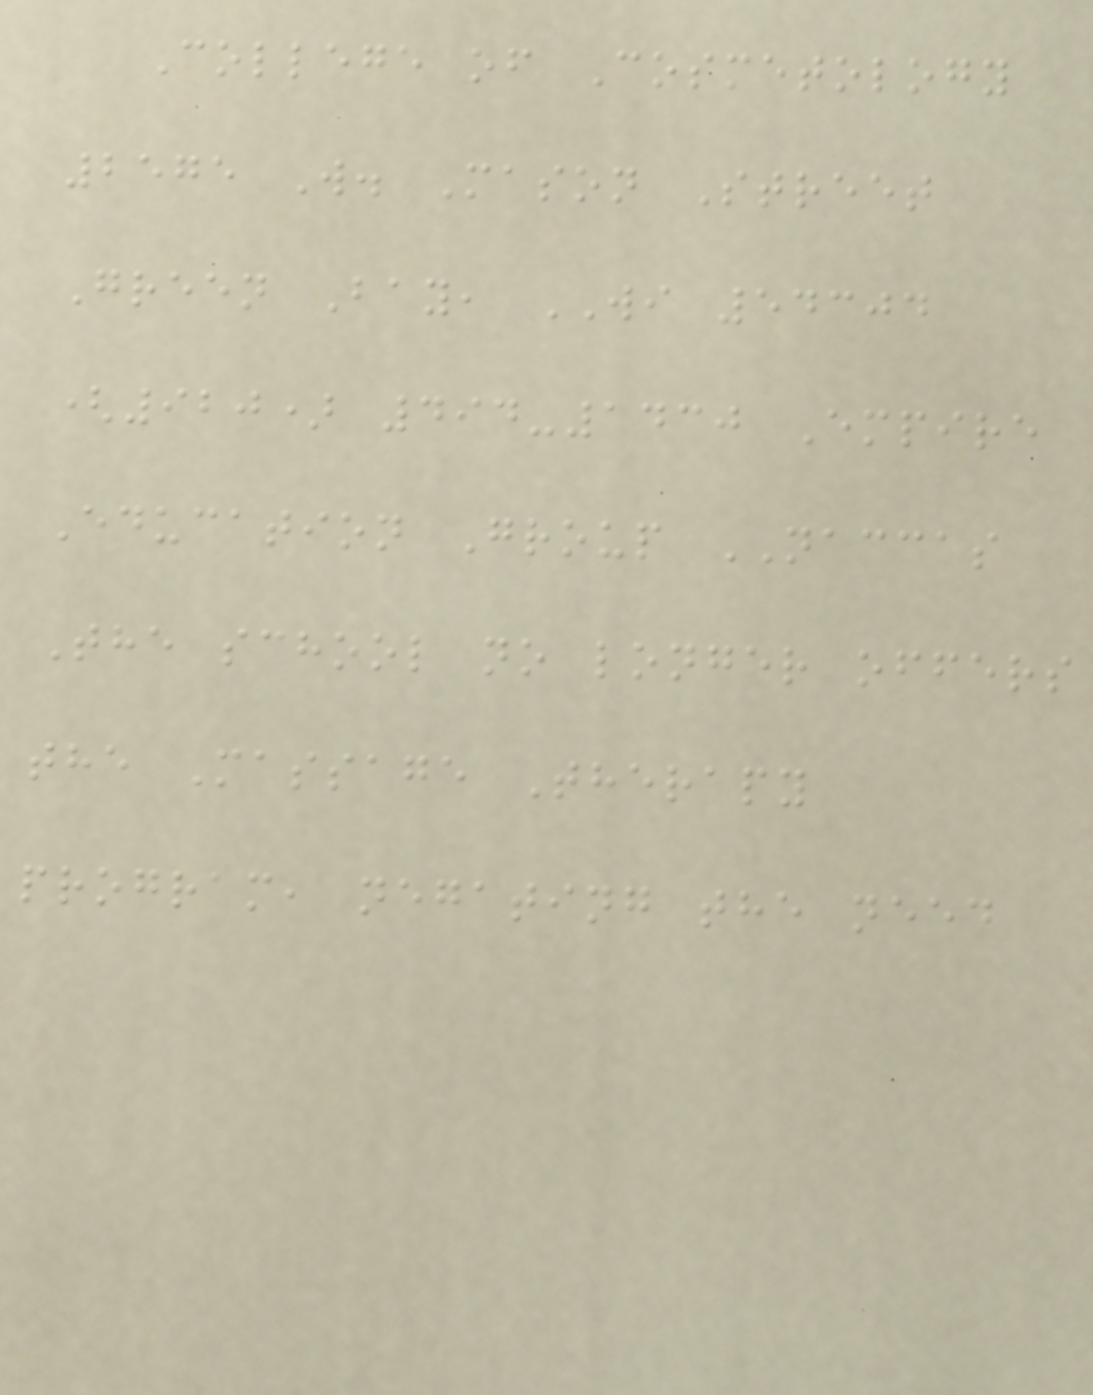College of Cosmetology
2575 W. Mason Street
Green Bay, WI 54304
(920) 494-1430 Empire
Education Group NACCAS
The school no longer offers
the Massage Therapy
program, negating the need
